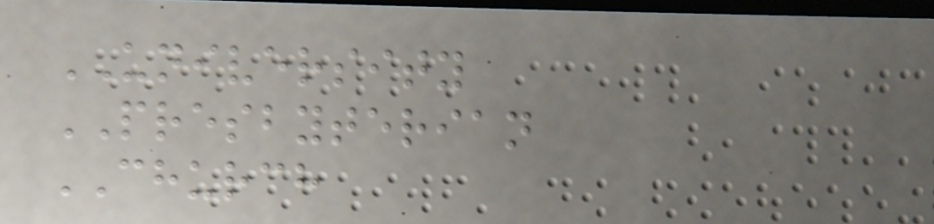UNIVERSITY
PRESBYTERIAN
CHURCH
